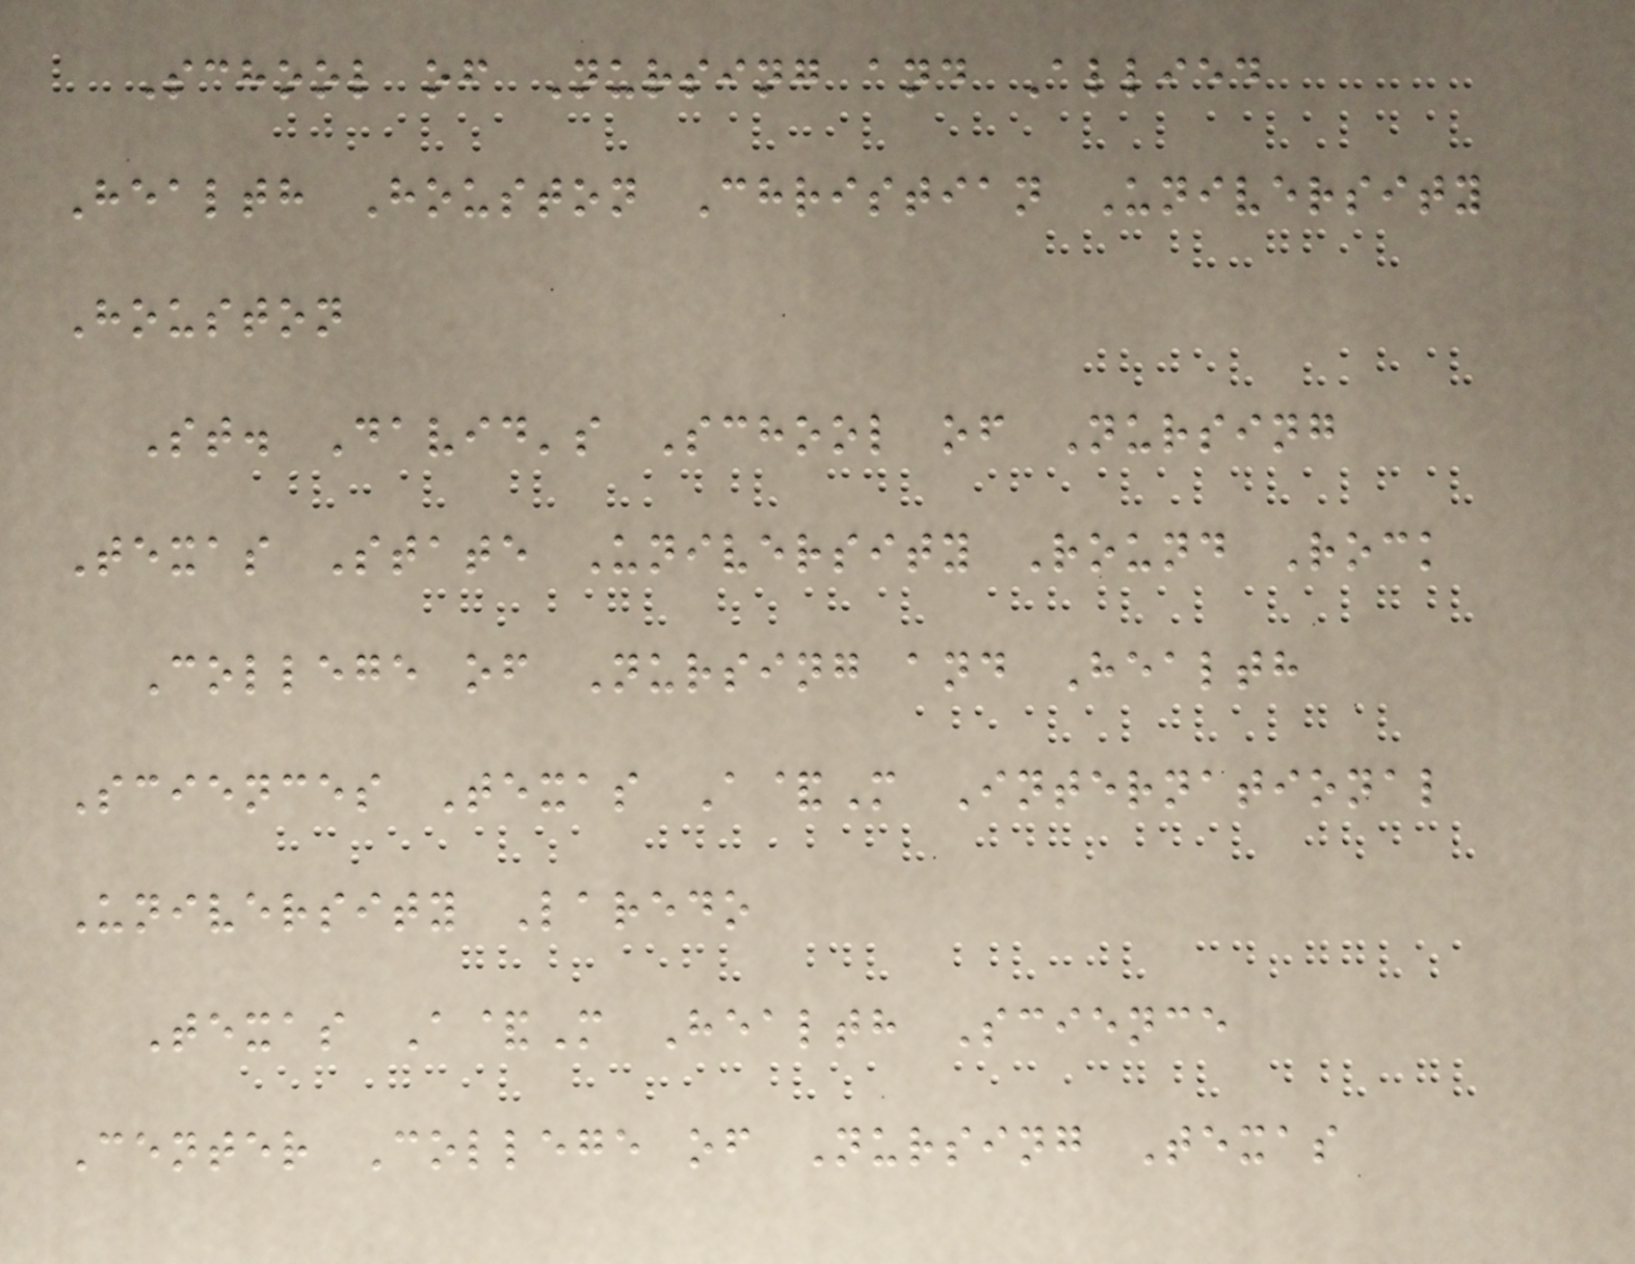School of Nursing and Allied
Health Houston Christian University
Houston
St. David's School of Nursing
Texas State University Round Rock
College of Nursing and Health
Sciences Texas A&M International
University Laredo
Texas A&M Health Science
Center College of Nursing Texas
